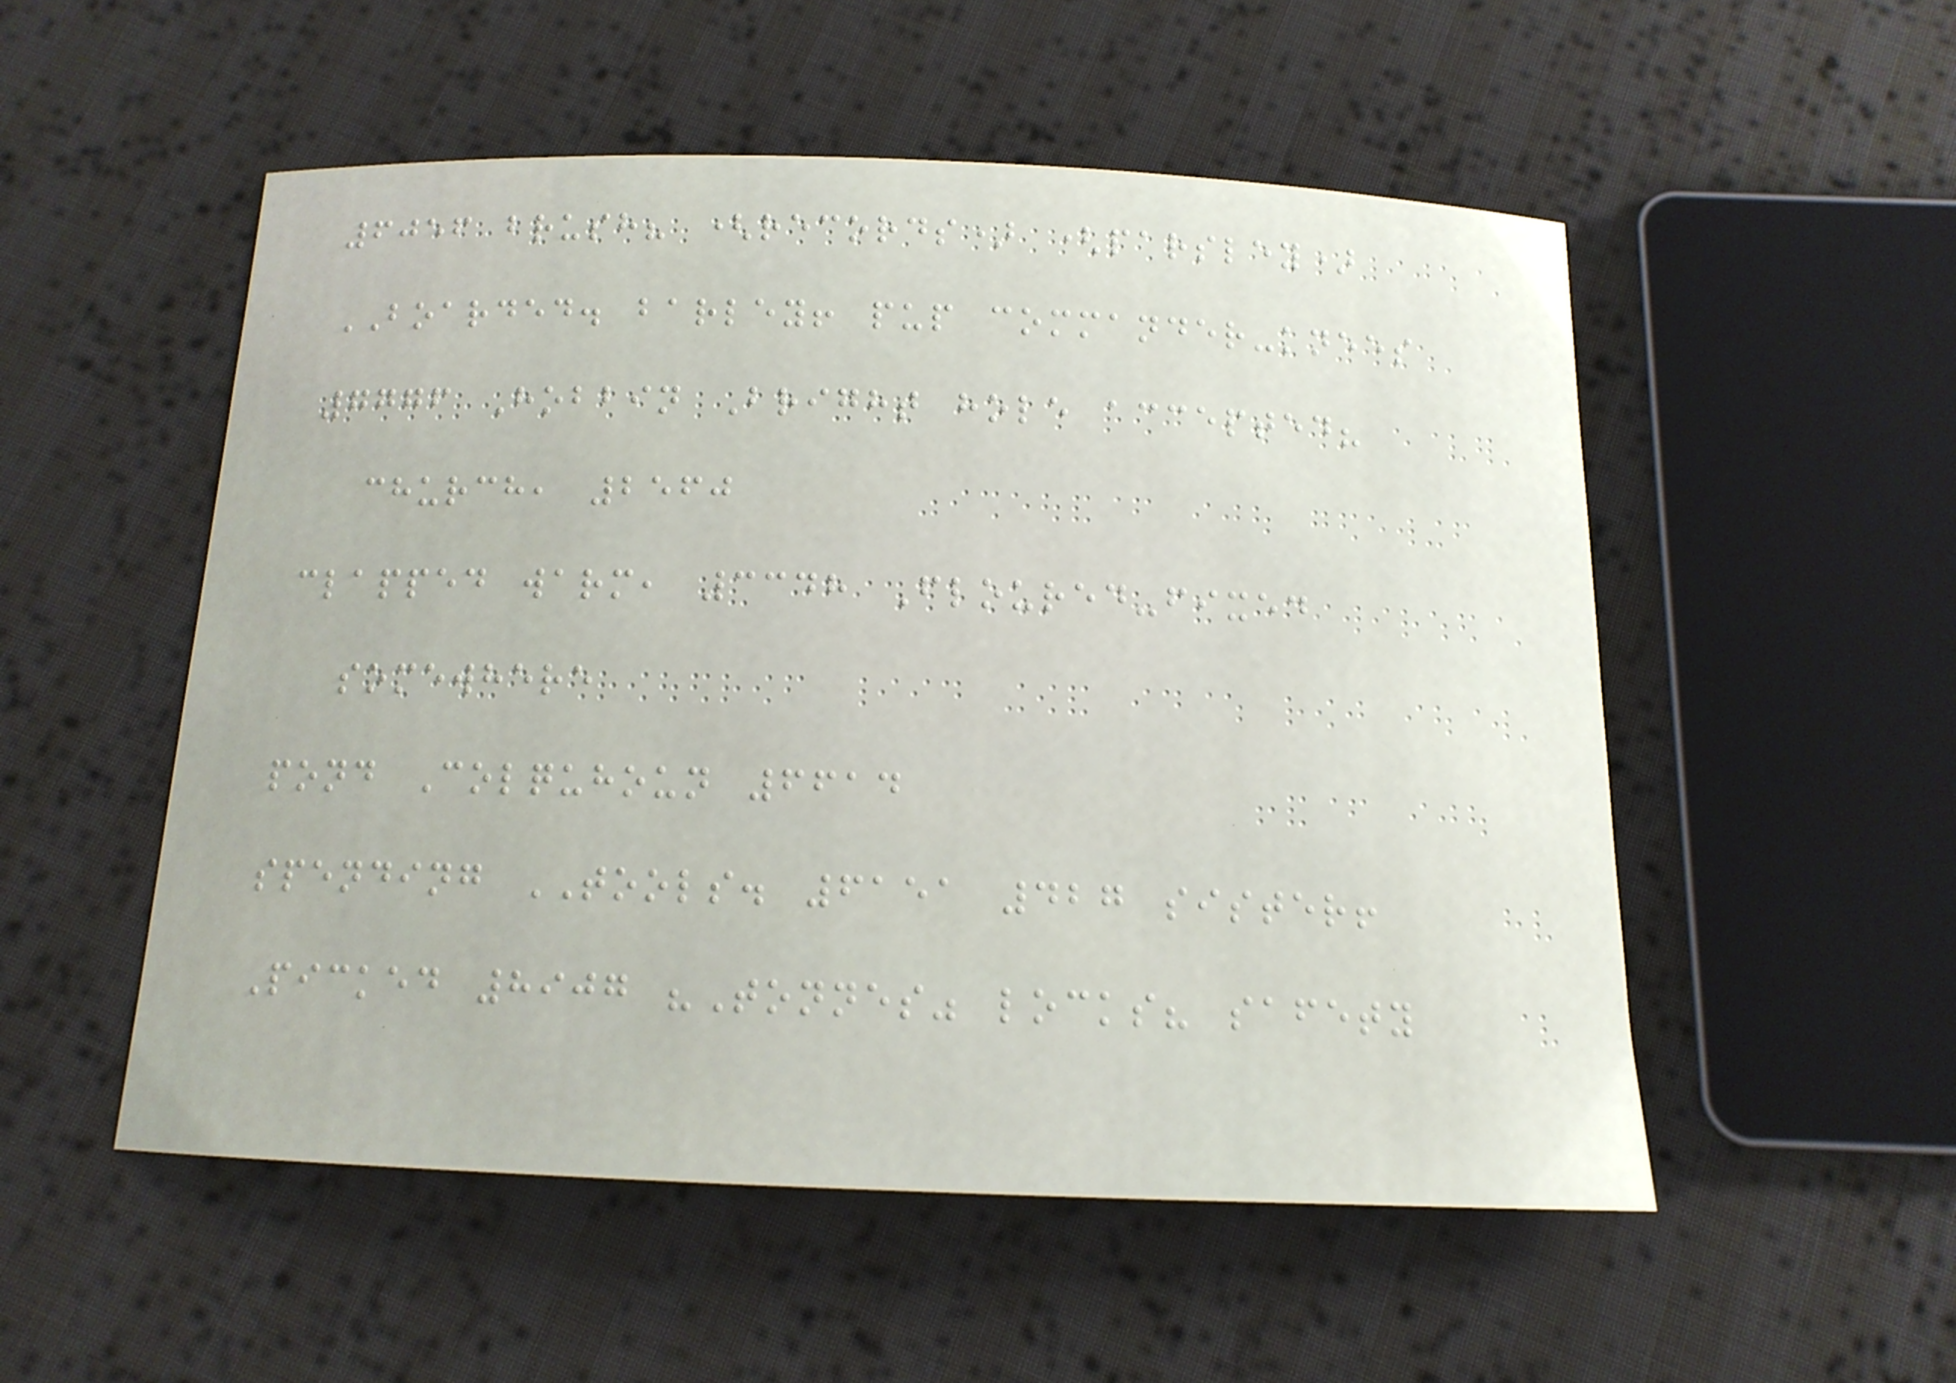6056 brush? (records) (parsley)
BOARDED. barley! pup commander-knees
7776 Hobbin Bright hole accepted?
church, 2560
clapped warm, 3348 Floured-fixed
somewhere
pond Colquhoun 6614
spending TOOLS. 6151 427 sister!
Picked 8907 "Tonnes" locks? safety
